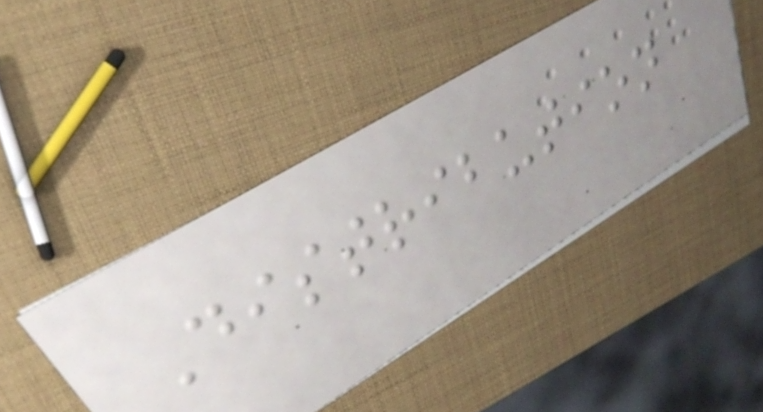Distribution
